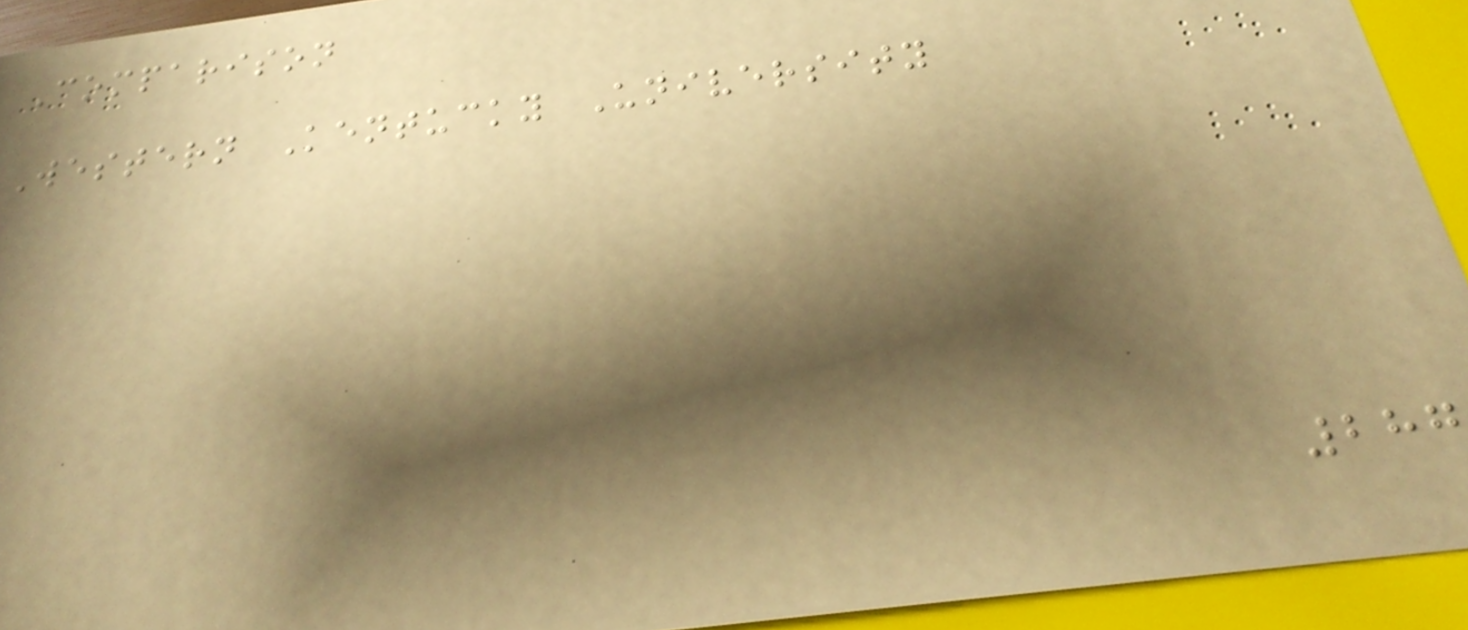Comparison
Western Kentucky University
287
